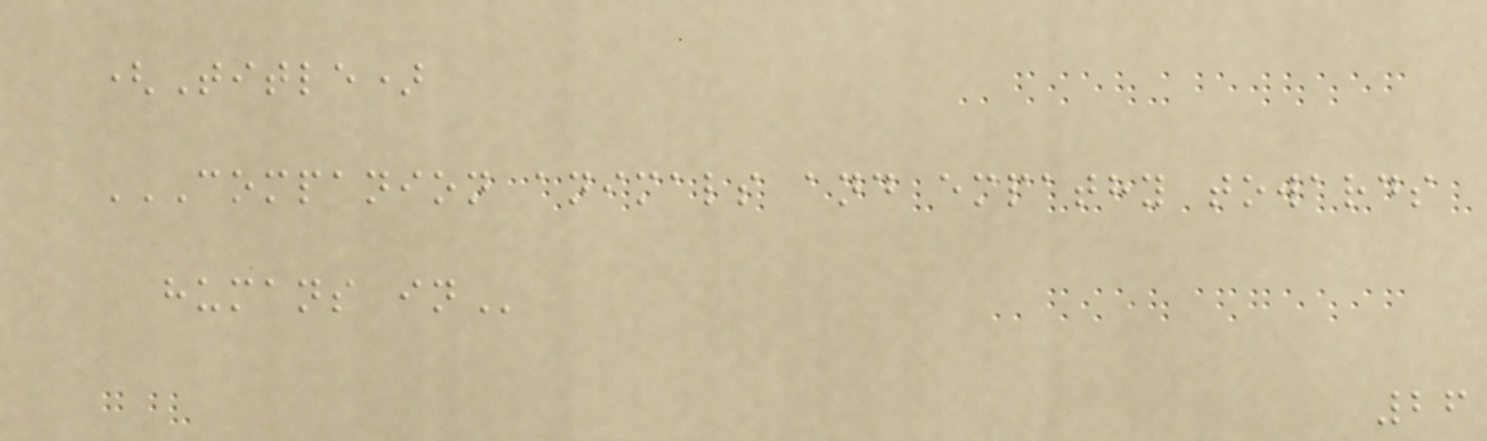(Title)
COMPANION ANIMALS AND EMPATHY TOWARDS
HUMANS IN
26
